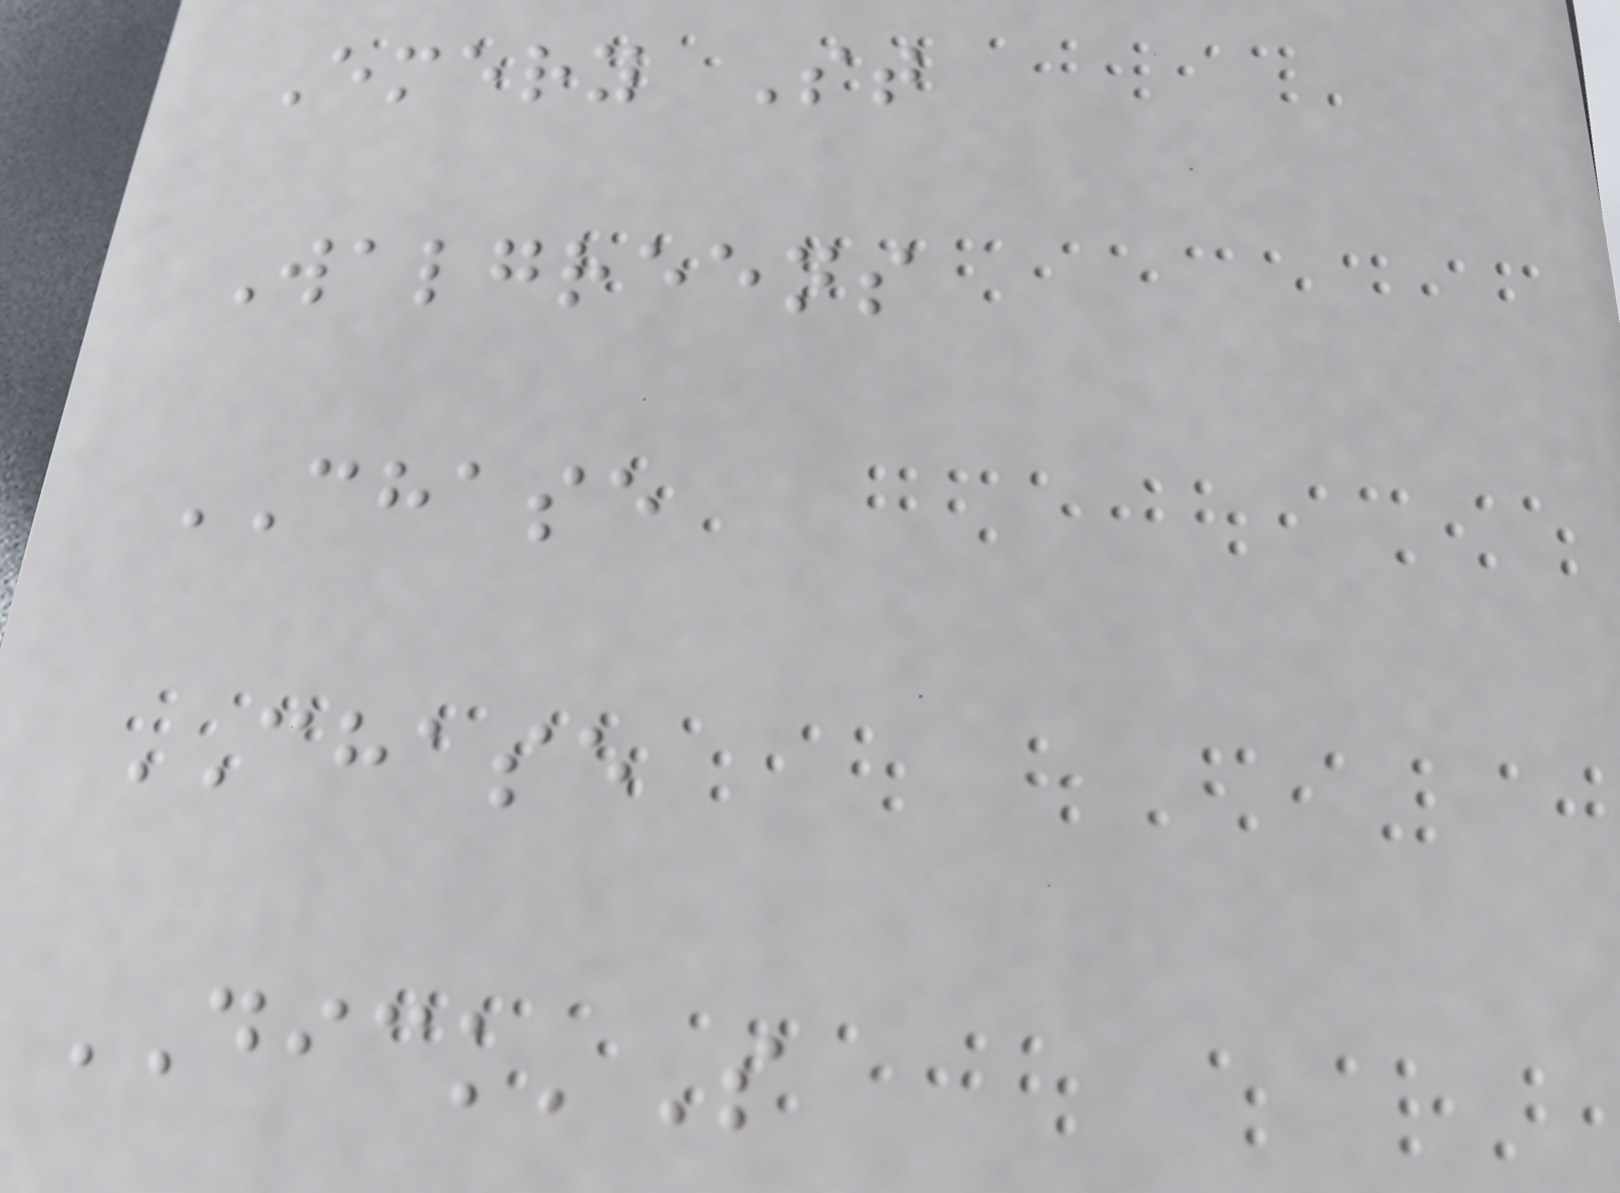Emery St
Walgreens
CHASE
CHASE
DICK'S
